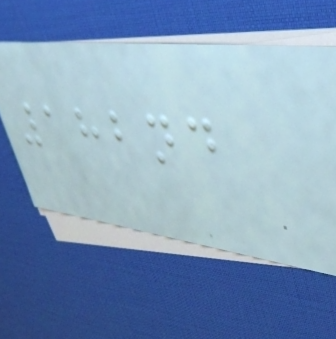182nd
